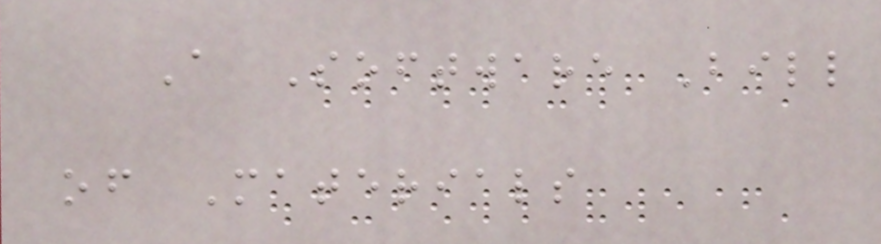A Software Bill
of Materials
